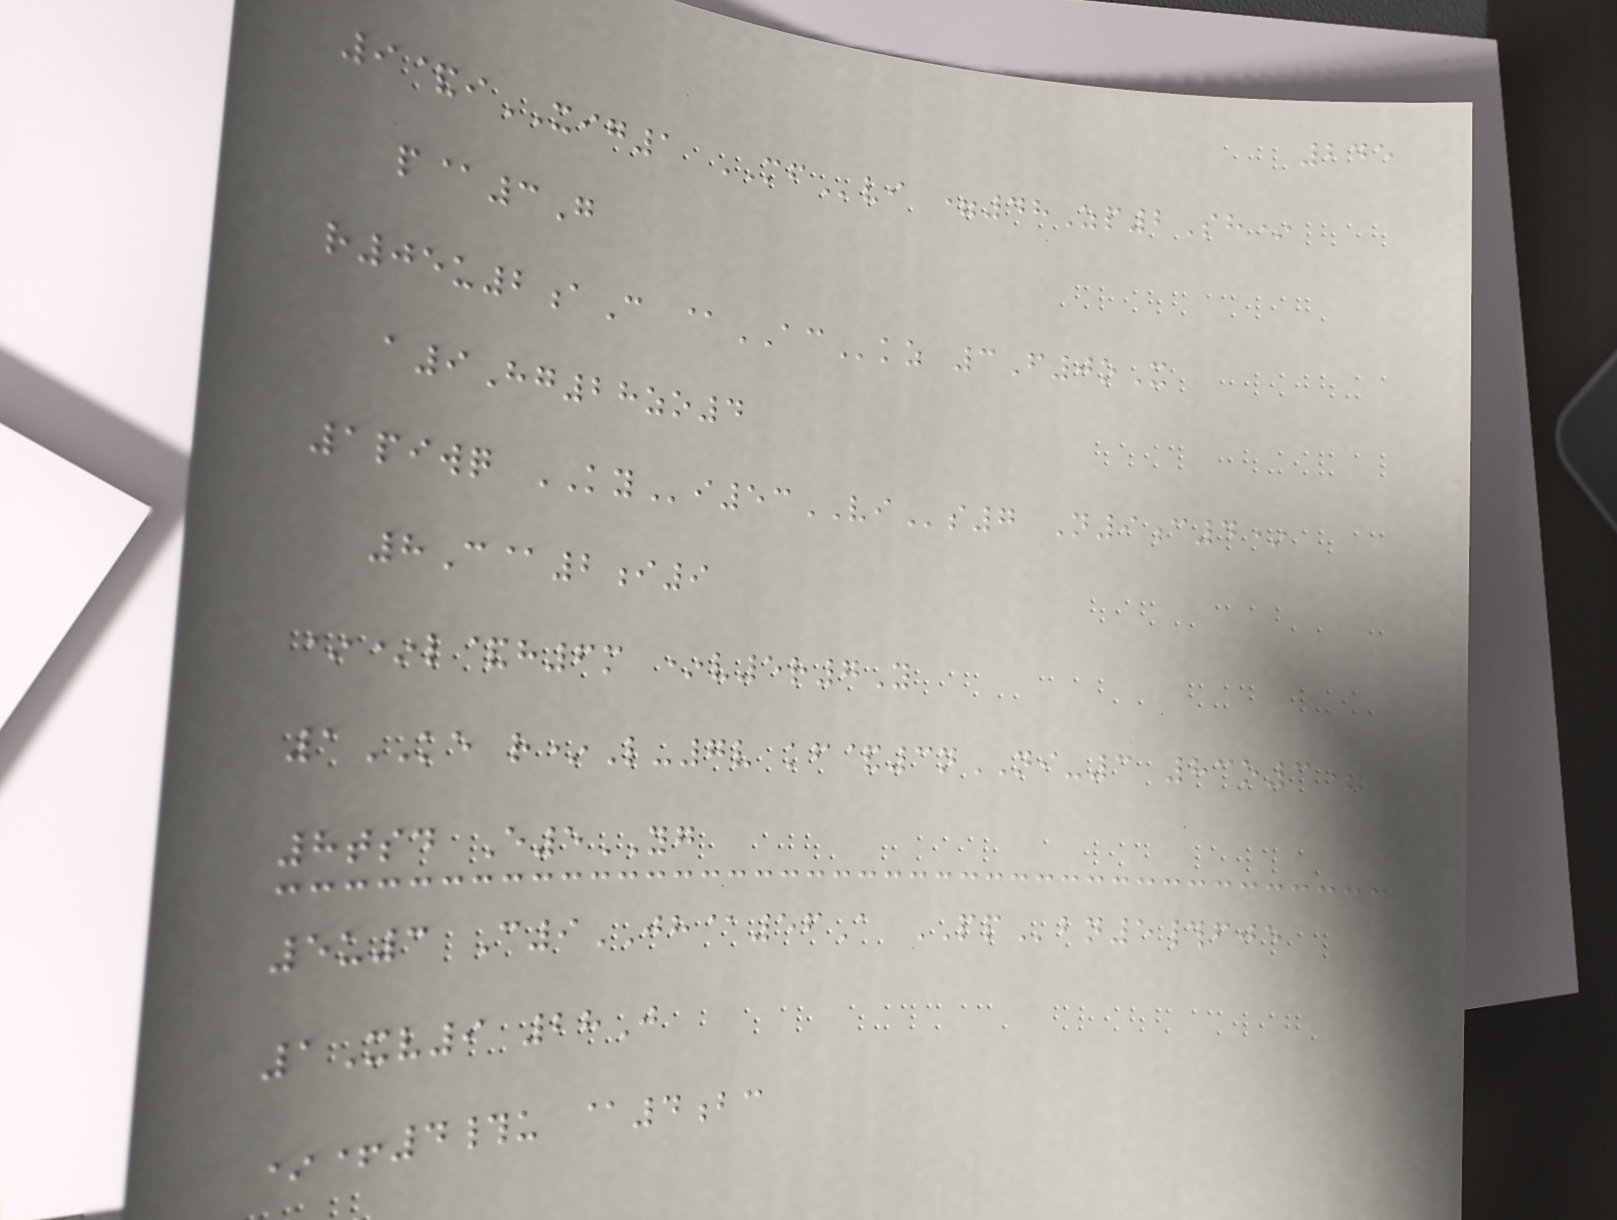245
9&iXIG1 MFvi =48Zp2Sh*
p@3G
r05u2aC @ACkz 3F0oX
a9Hg28zo4
1piwq KYi53VIs7 N9c4*
8C@2i9
**l&h6m *v5r7Y
1KE r*L-7v kf&3nNI-3 83o3=
8tsd E5YG
5u3 C9JH@56A PPbn5#fje
1Xv9 28J
*+4#u @4bc
